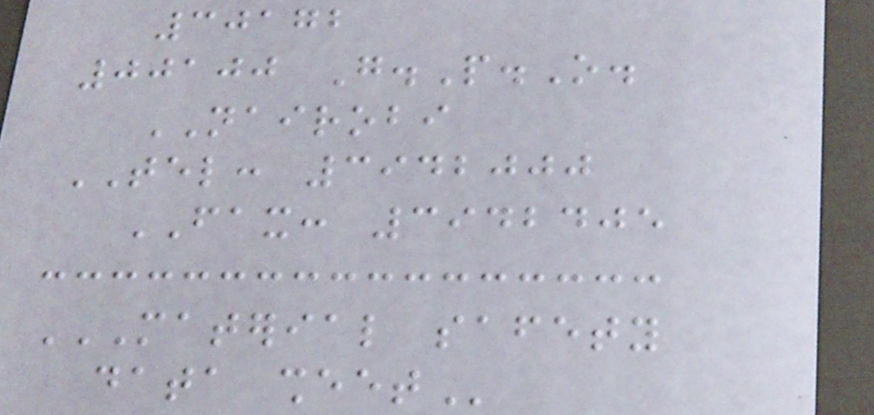30172
00100 G.P.O.
NAIROBI
TEL: 3942000
FAX: 3942405
MATERIAL SAFETY
DATA SHEET
